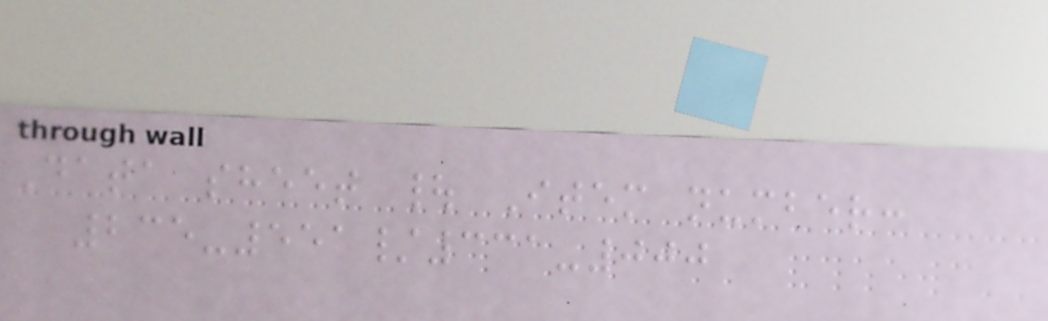Data sheet | Item number:
235-551/331-000
